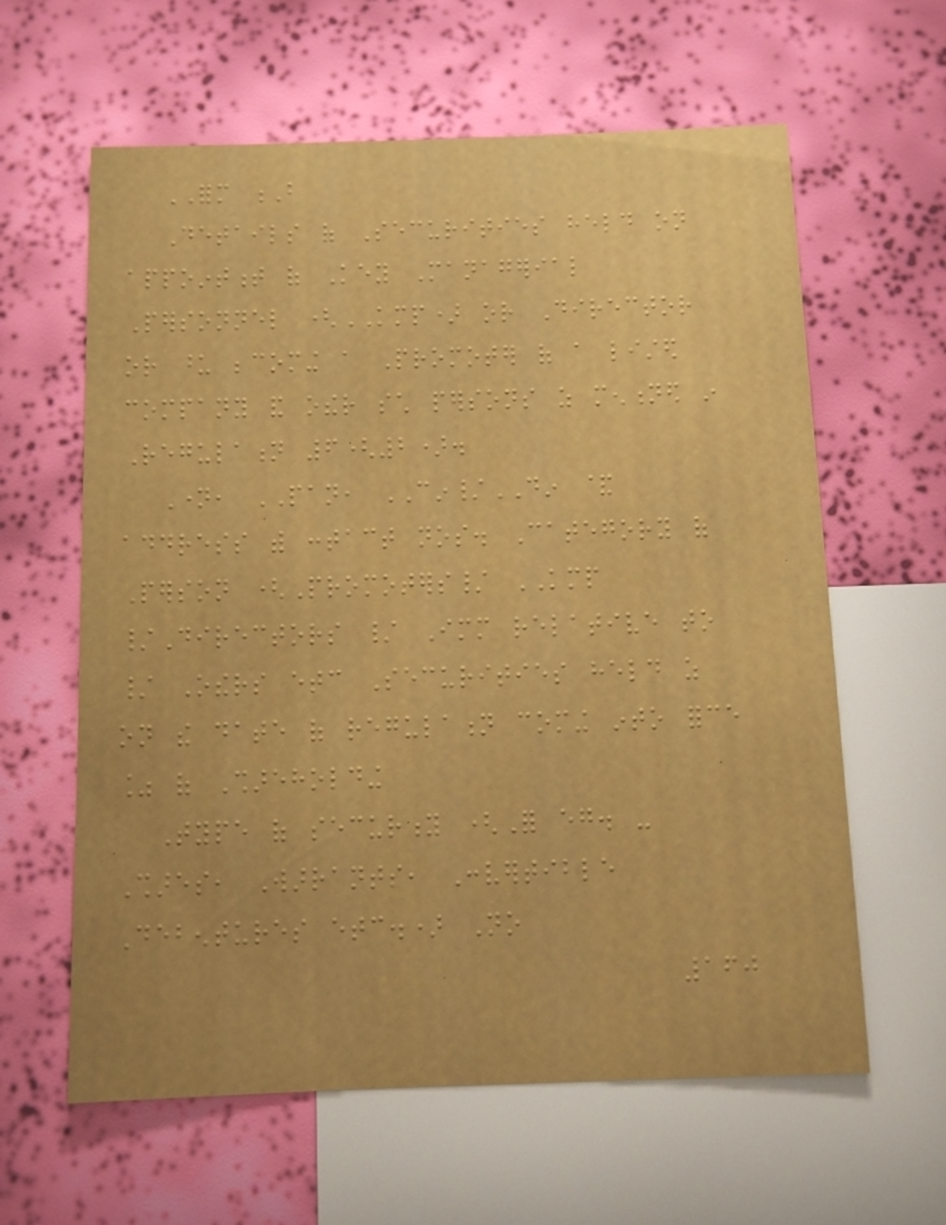FORM B
Details of Securities held on
appointment of Key Managerial
Personnel (KMP) or Director
or upon becoming a Promoter of a listed
company and other such persons as mentioned in
Regulation 6(2).
Name, PAN, CIN/DIN &
address with contact nos. Category of
Person (Promoters/ KMP
/Directors / Immediate relative to
/ Others etc Securities held as
on the date of regulation coming into force
% of Shareholding
Type of security (For eg. -
Shares, Warrants, Convertible
Debentures etc.) No
160
